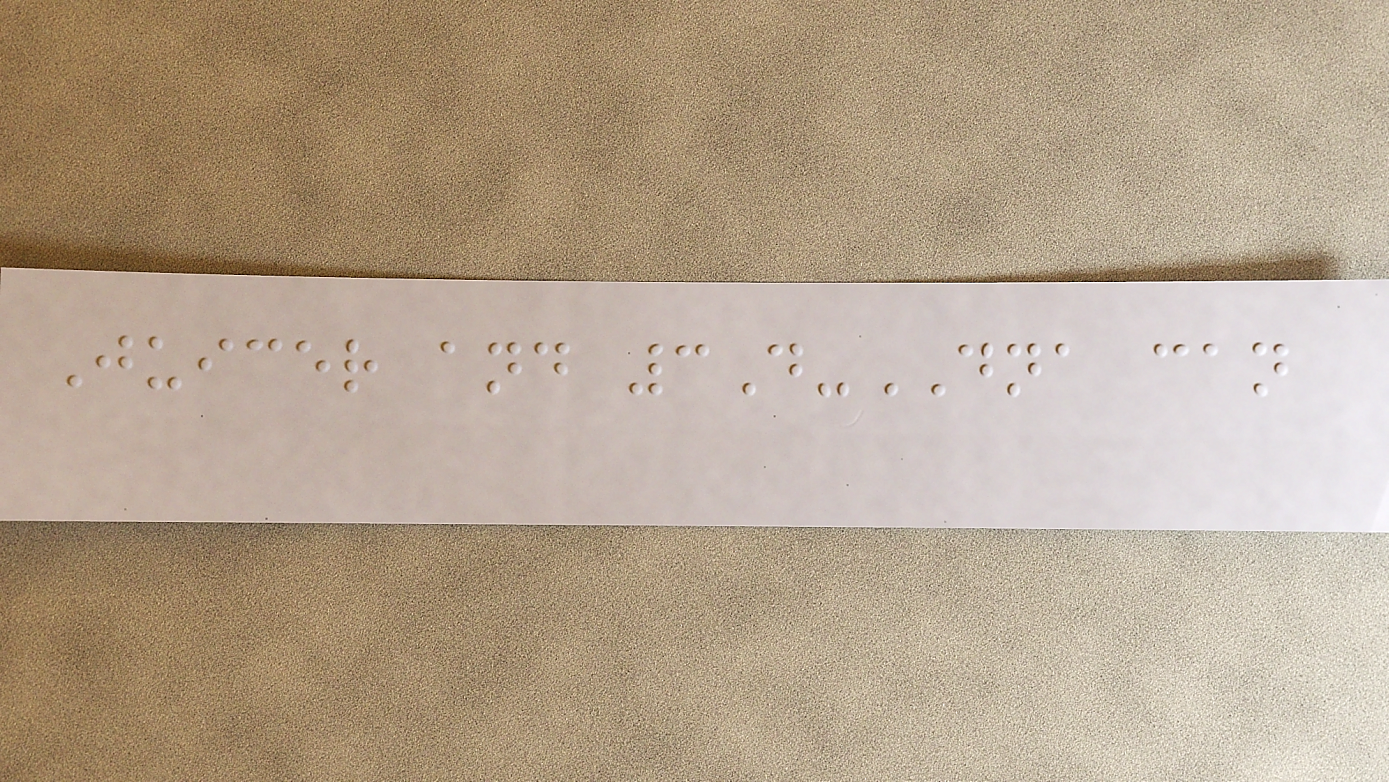Juicer and 3D-DNA can
